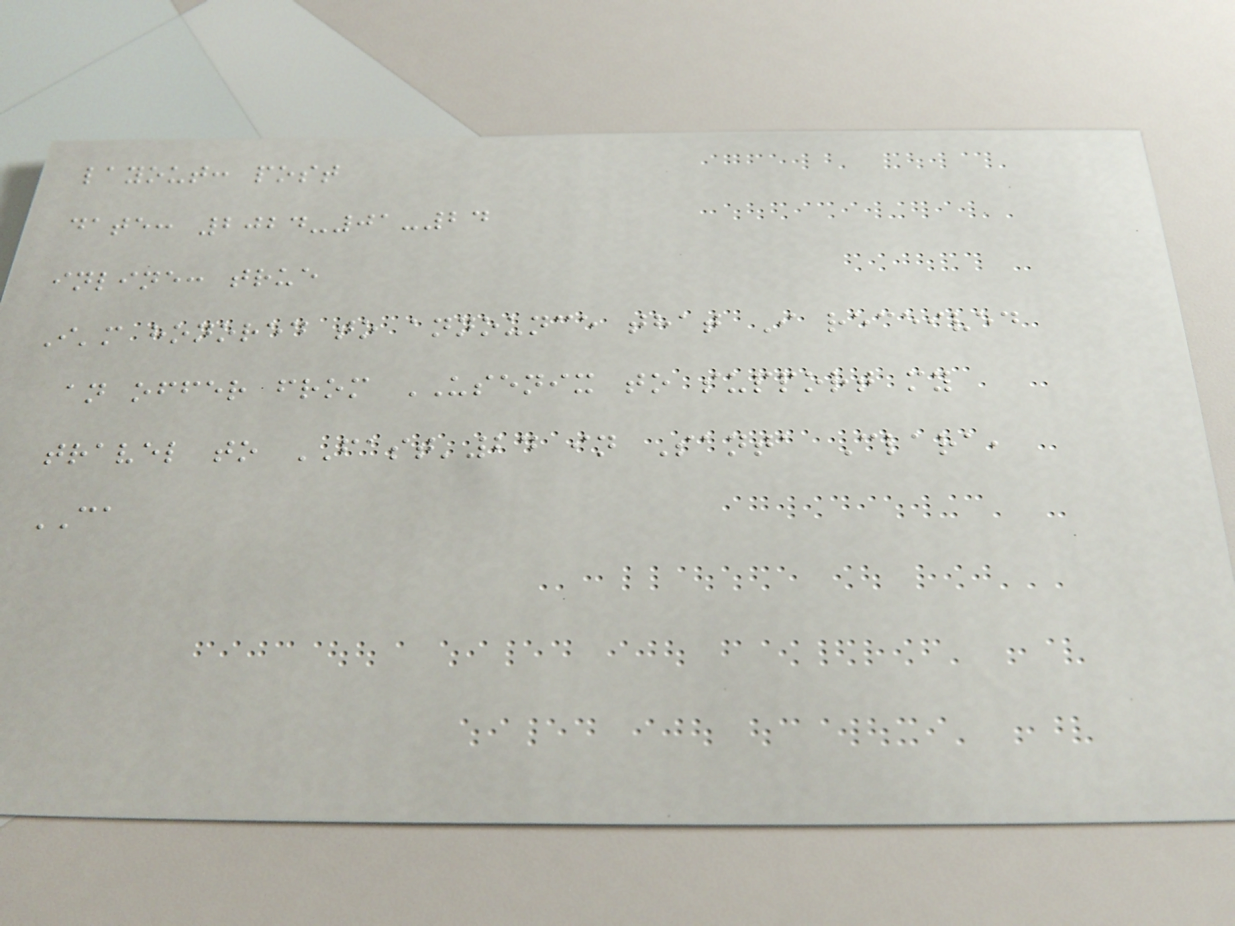layout: post
date: 2024-01-24
inline: true
I'm honored to announce that I received
an offer from USENIX to support my
travel to FAST'24 in Santa Clara,
CA
